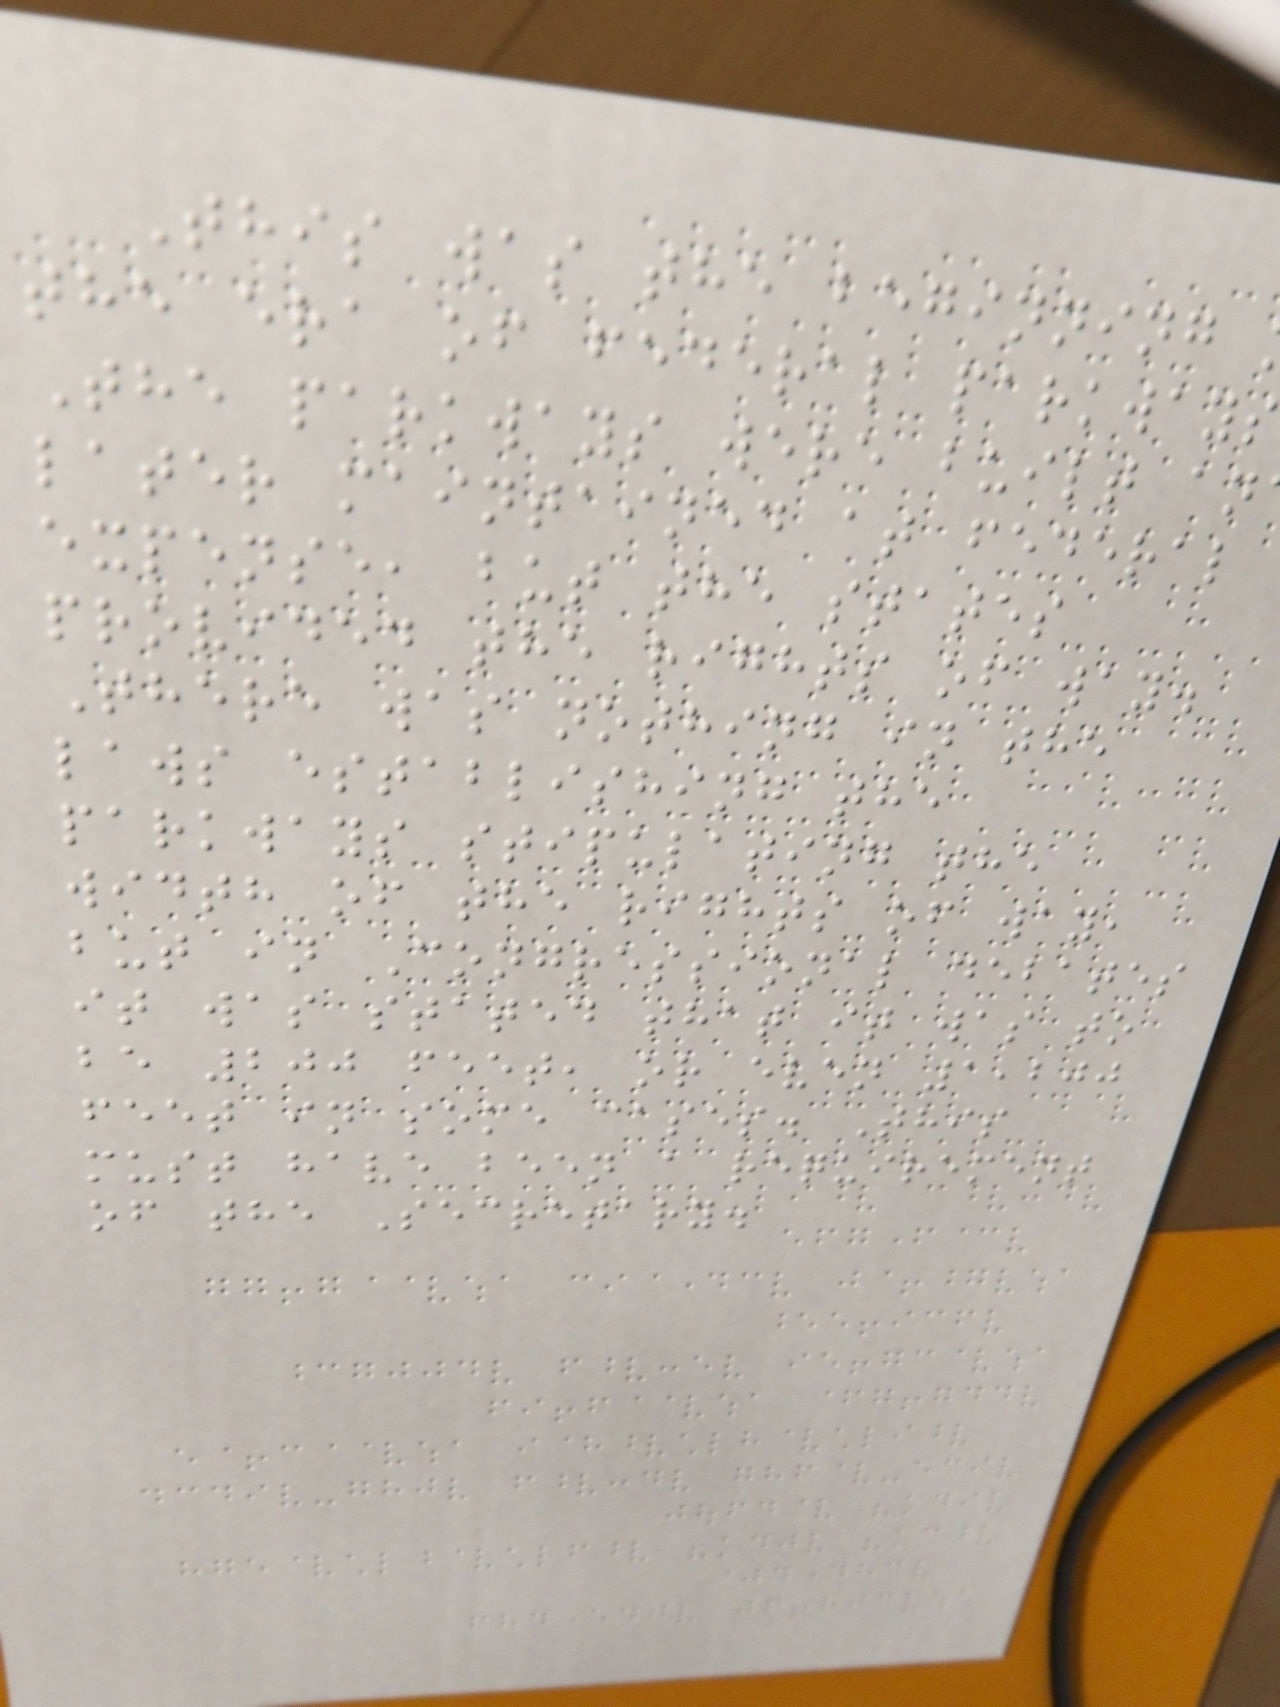This was the beginning
the era of federal parkways
The parkways were built an
later maintained at federal
expense, but the states
provided the rights of way.
There was nothing in the
laws establishing the
parkways stipulating the
width of the rights of way,
but in Congressional debates
it was stated that it was to
be 200 feet, or even 1,200
feet in some cases. This
must have been a requirement
of the Secretary.
